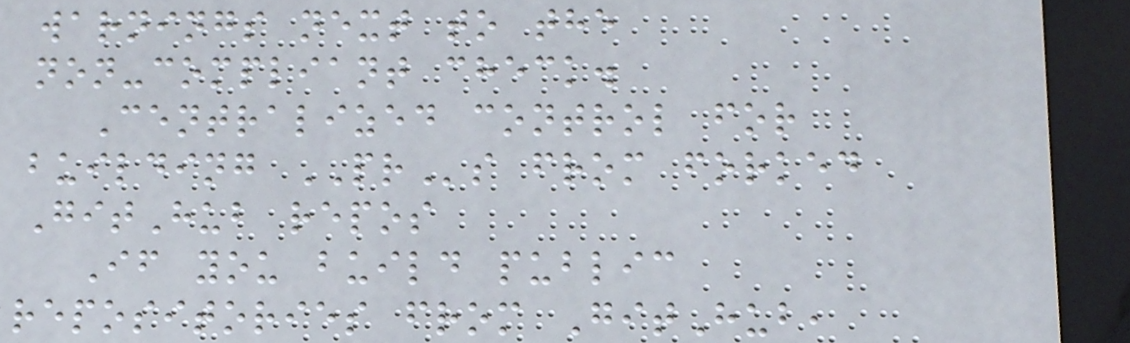warnings next to the
non-compliant check.
Centralized control for
building PRs from forked
GitHub repos
If you build public
repositories from GitHub,
